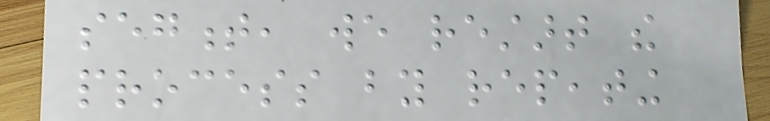segment, we restart the
process by repeating
